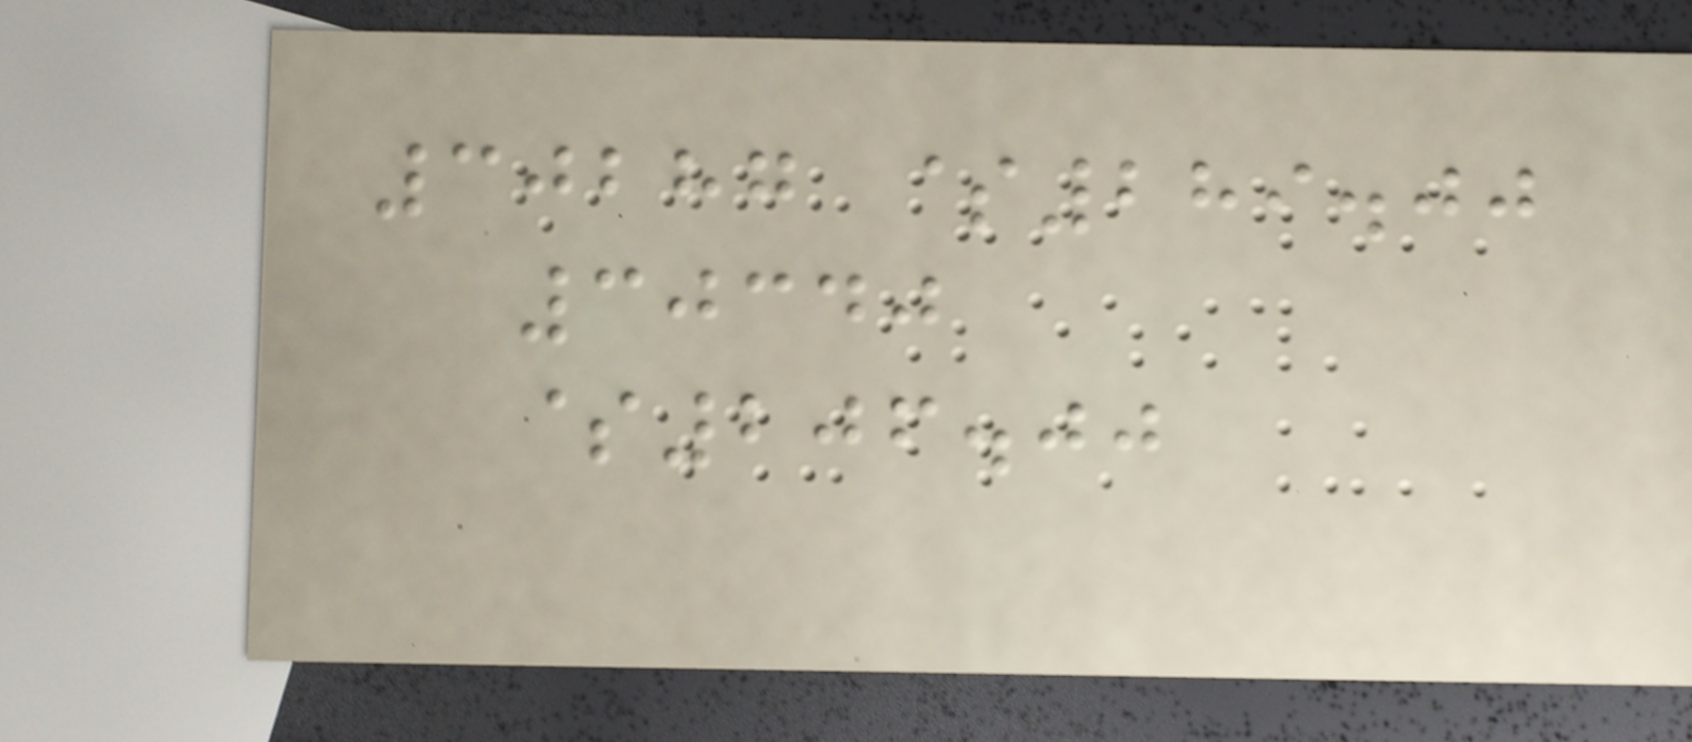30287 $289.00
30340
$206.00
